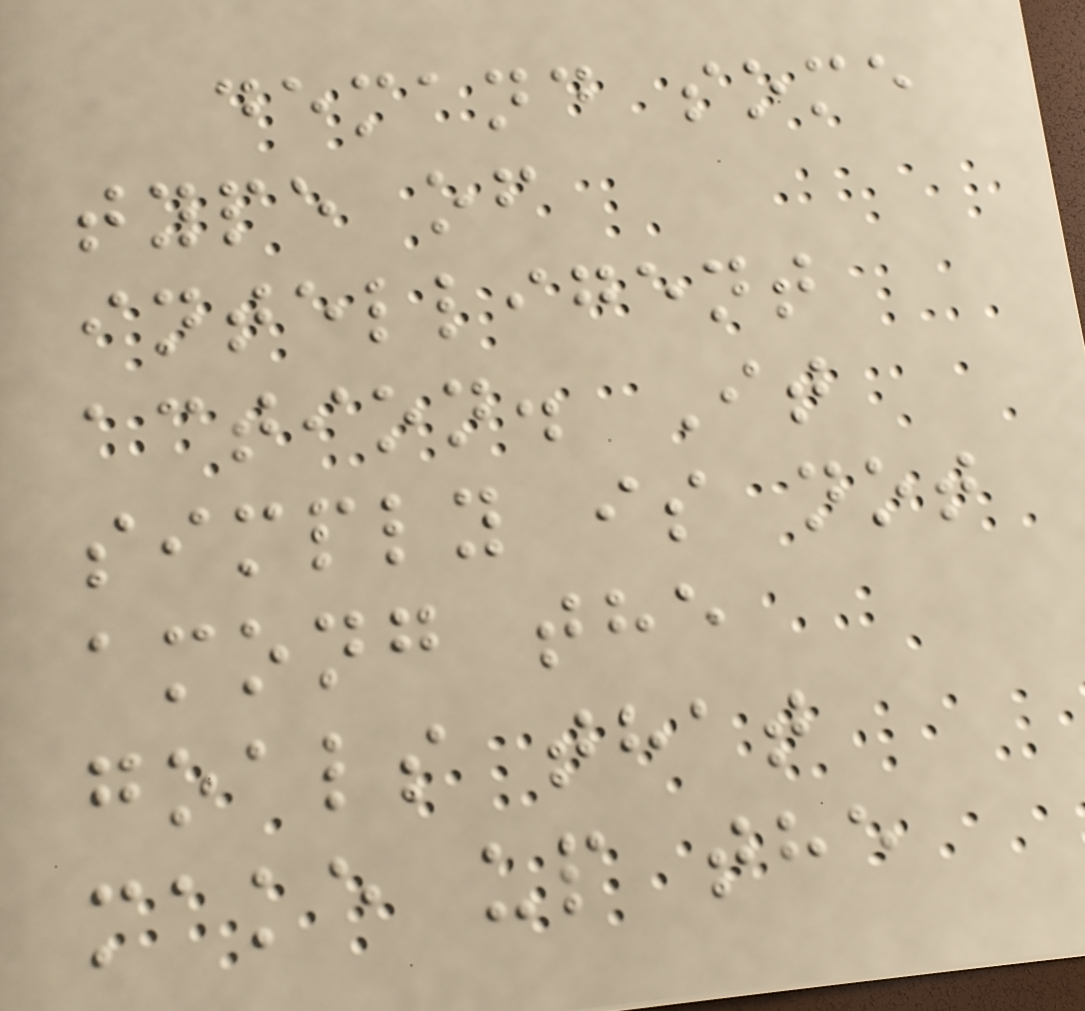demand some
type of
intelligent
action. It
simply is not
among the
goals that
make up the
